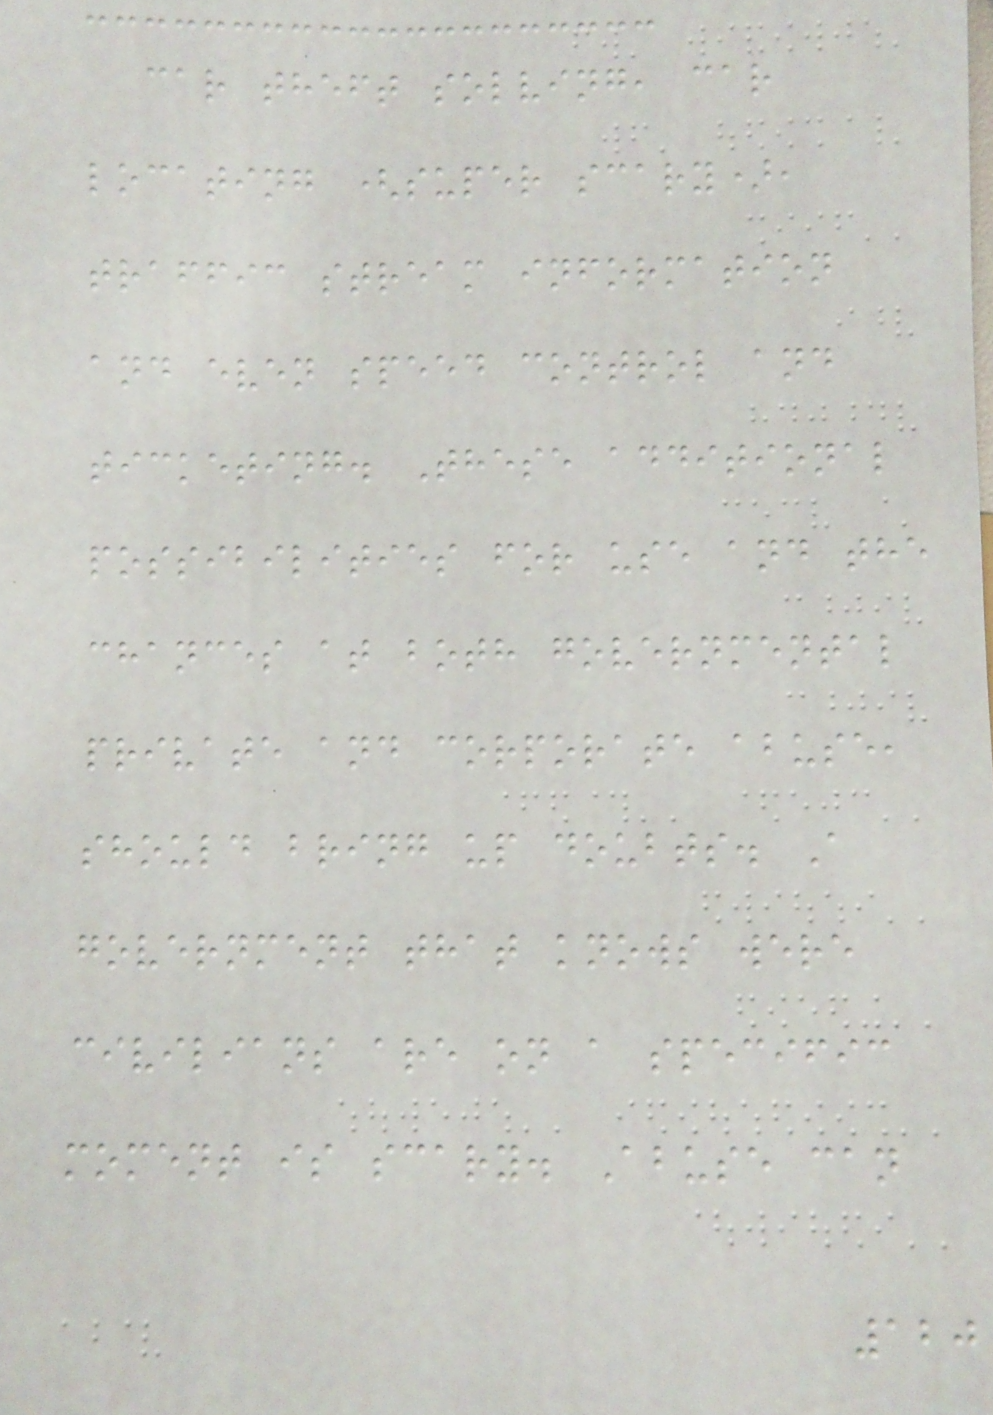car theft solving, car
locating (super scary),
traffic stream information
and even speed control and
ticketing. These additional
possibilities for use and the
chances at both governmental
private and corporate abuse,
should bring up doubts. A
government that knows were
civilians are on a specific
moment is scary. Abuse can
120
